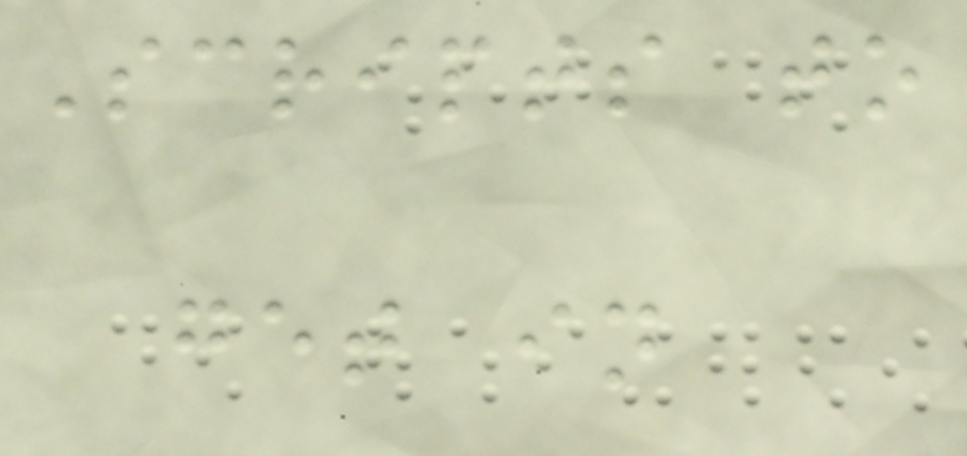Scripts to
get in
